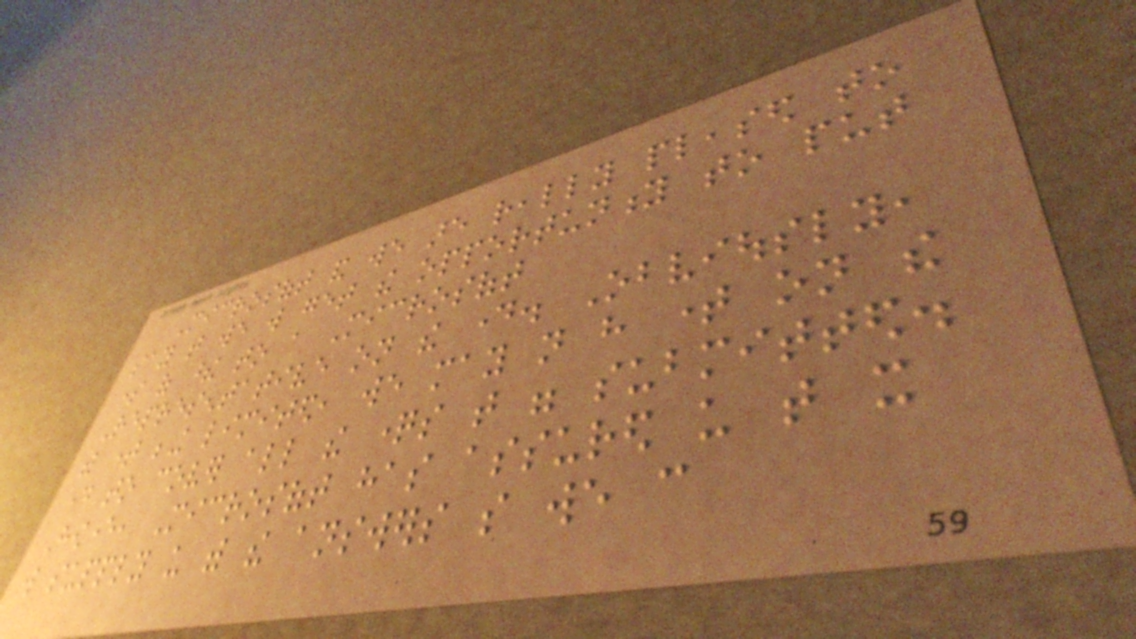Microsoft and we are really pleased to
say that we will get the opportunity to put
some of these to a Microsoft
Representative on the day. Obviously,
with time being limited, we may not have time on the
day to cover all the questions that were submitted.
However, Microsoft has assured us that it
will supply us with the answers so we can
